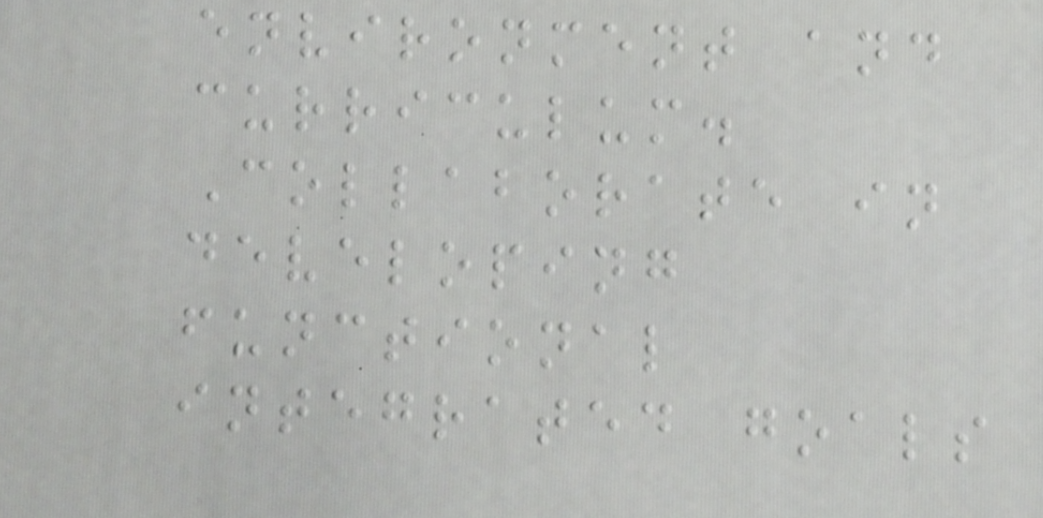environment and
curriculum.
Collaborate in
developing
functional
integrated goals
